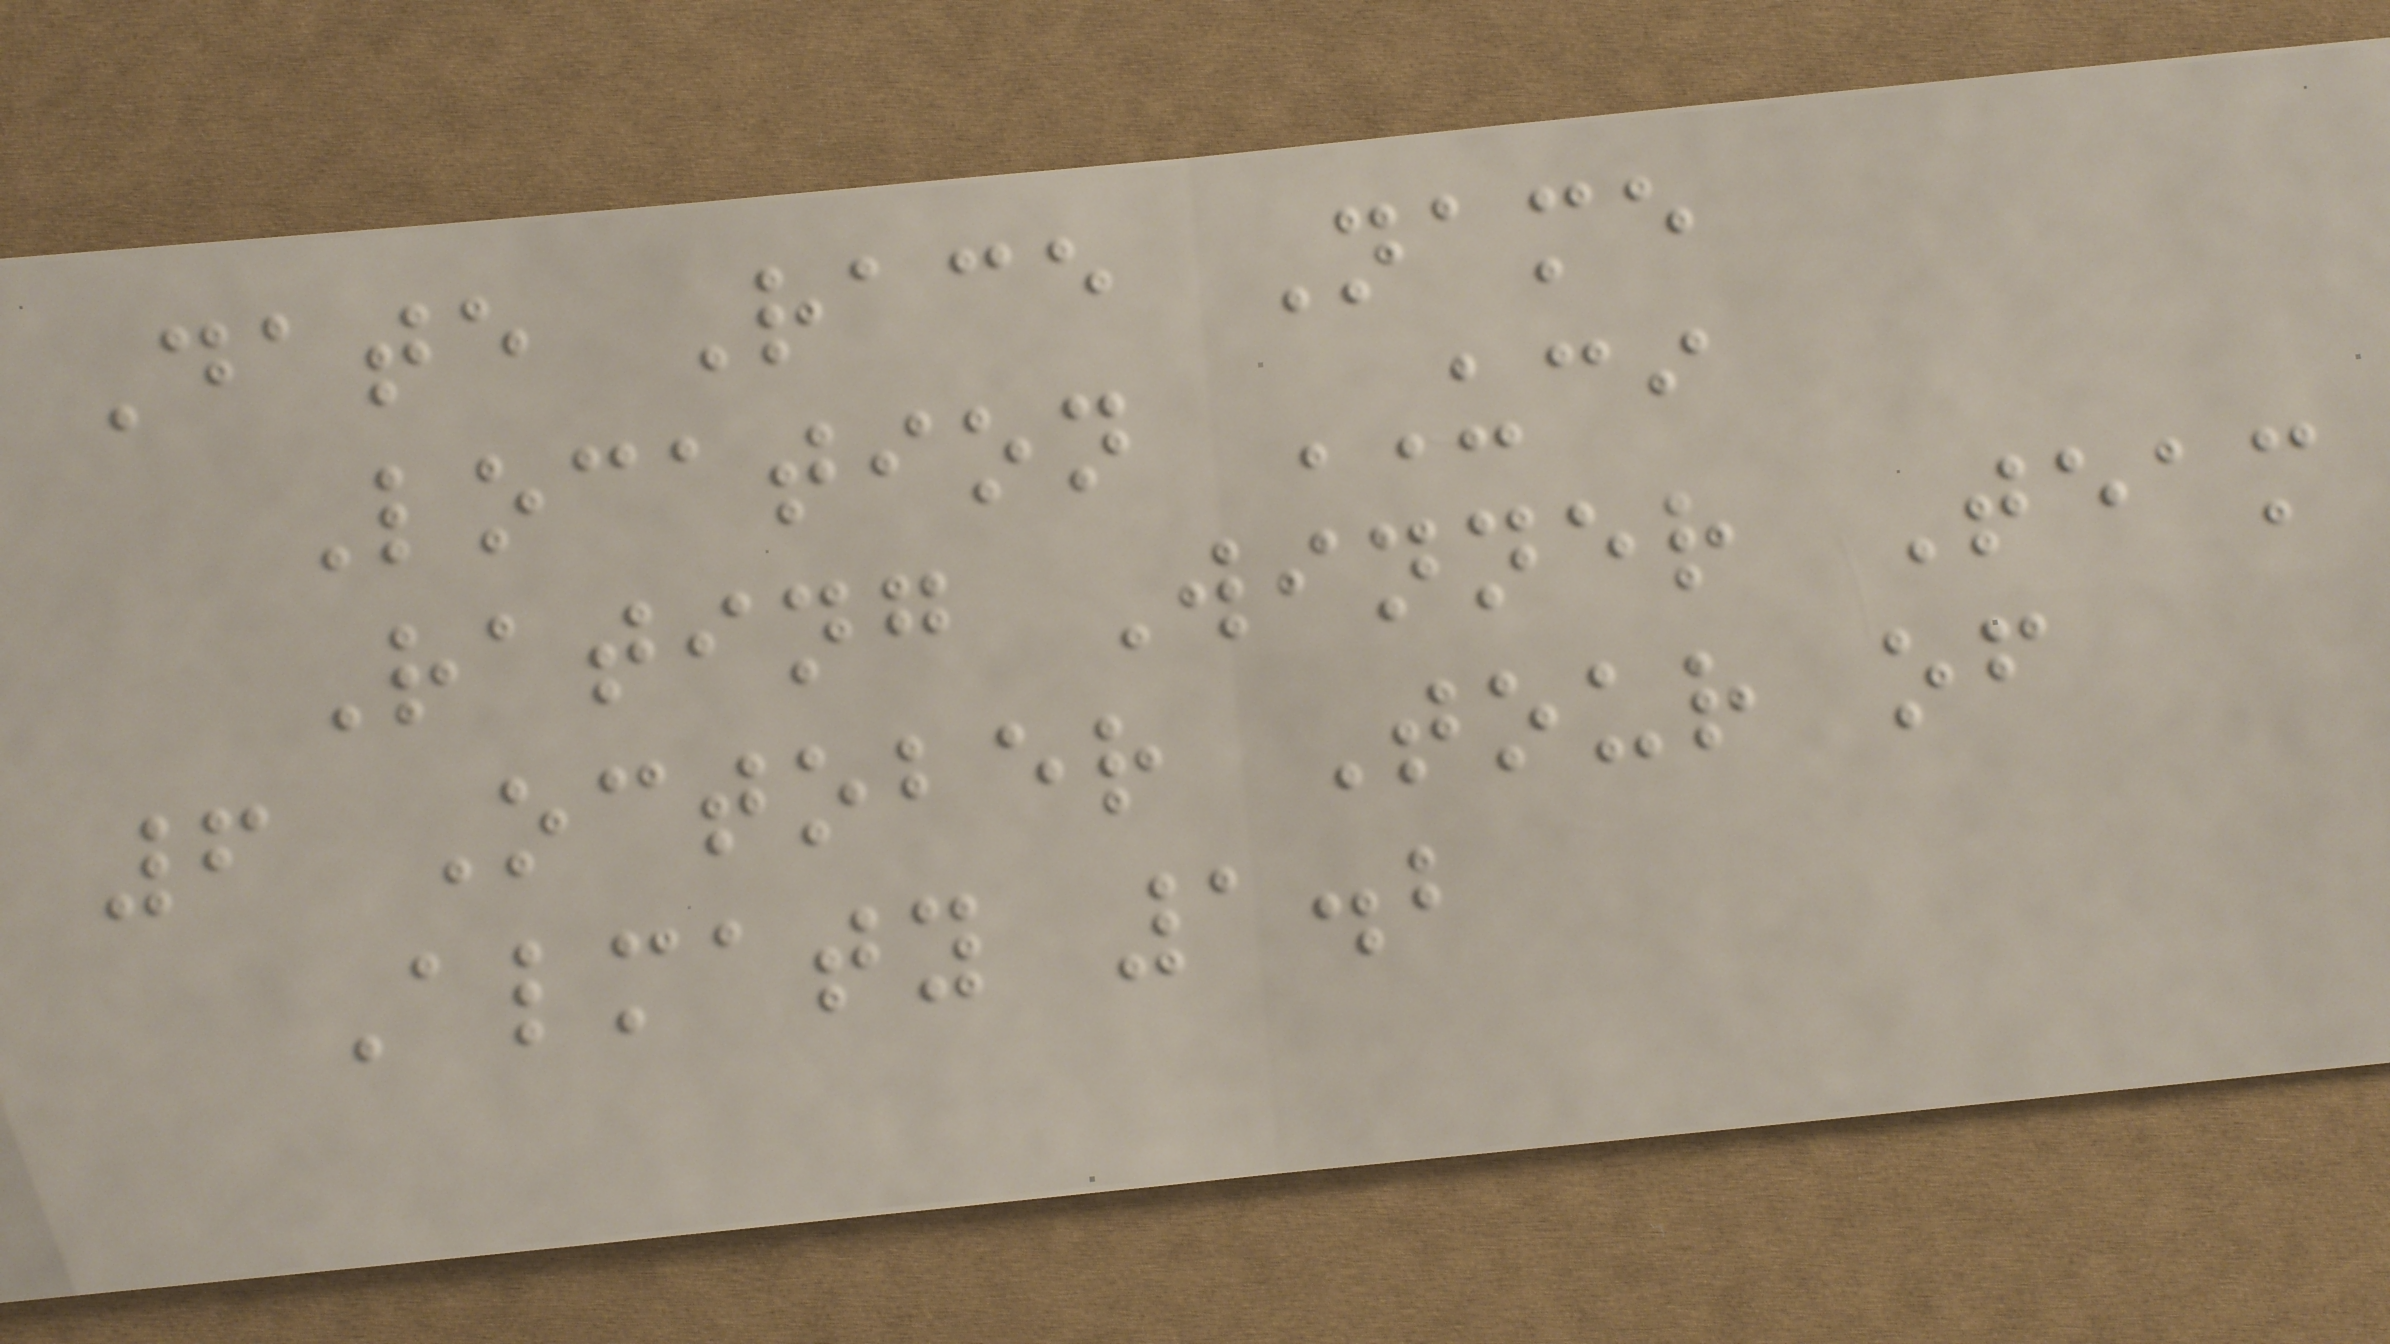Date Race Name
Location UCI
Rating Winner Team
6 October Tour of
Almaty 1.2
